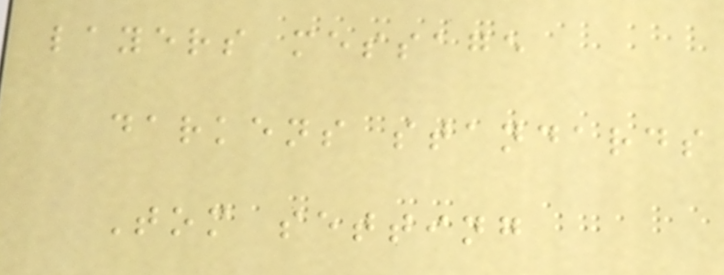layers message
darkens standards
Tom setting
